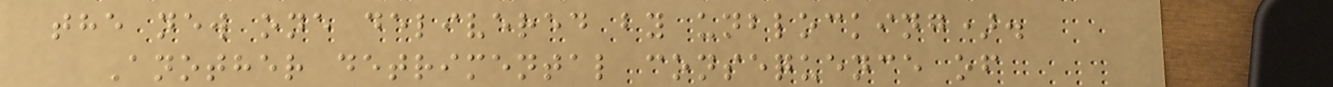the new one delivered by unblocking).
Another detrimental consequence of
